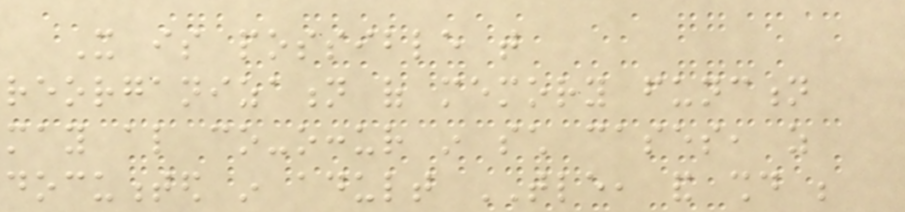It is possible that
reorganization of memory function
may also co-occur in such cases, as
documented in adult TLE, and should be
